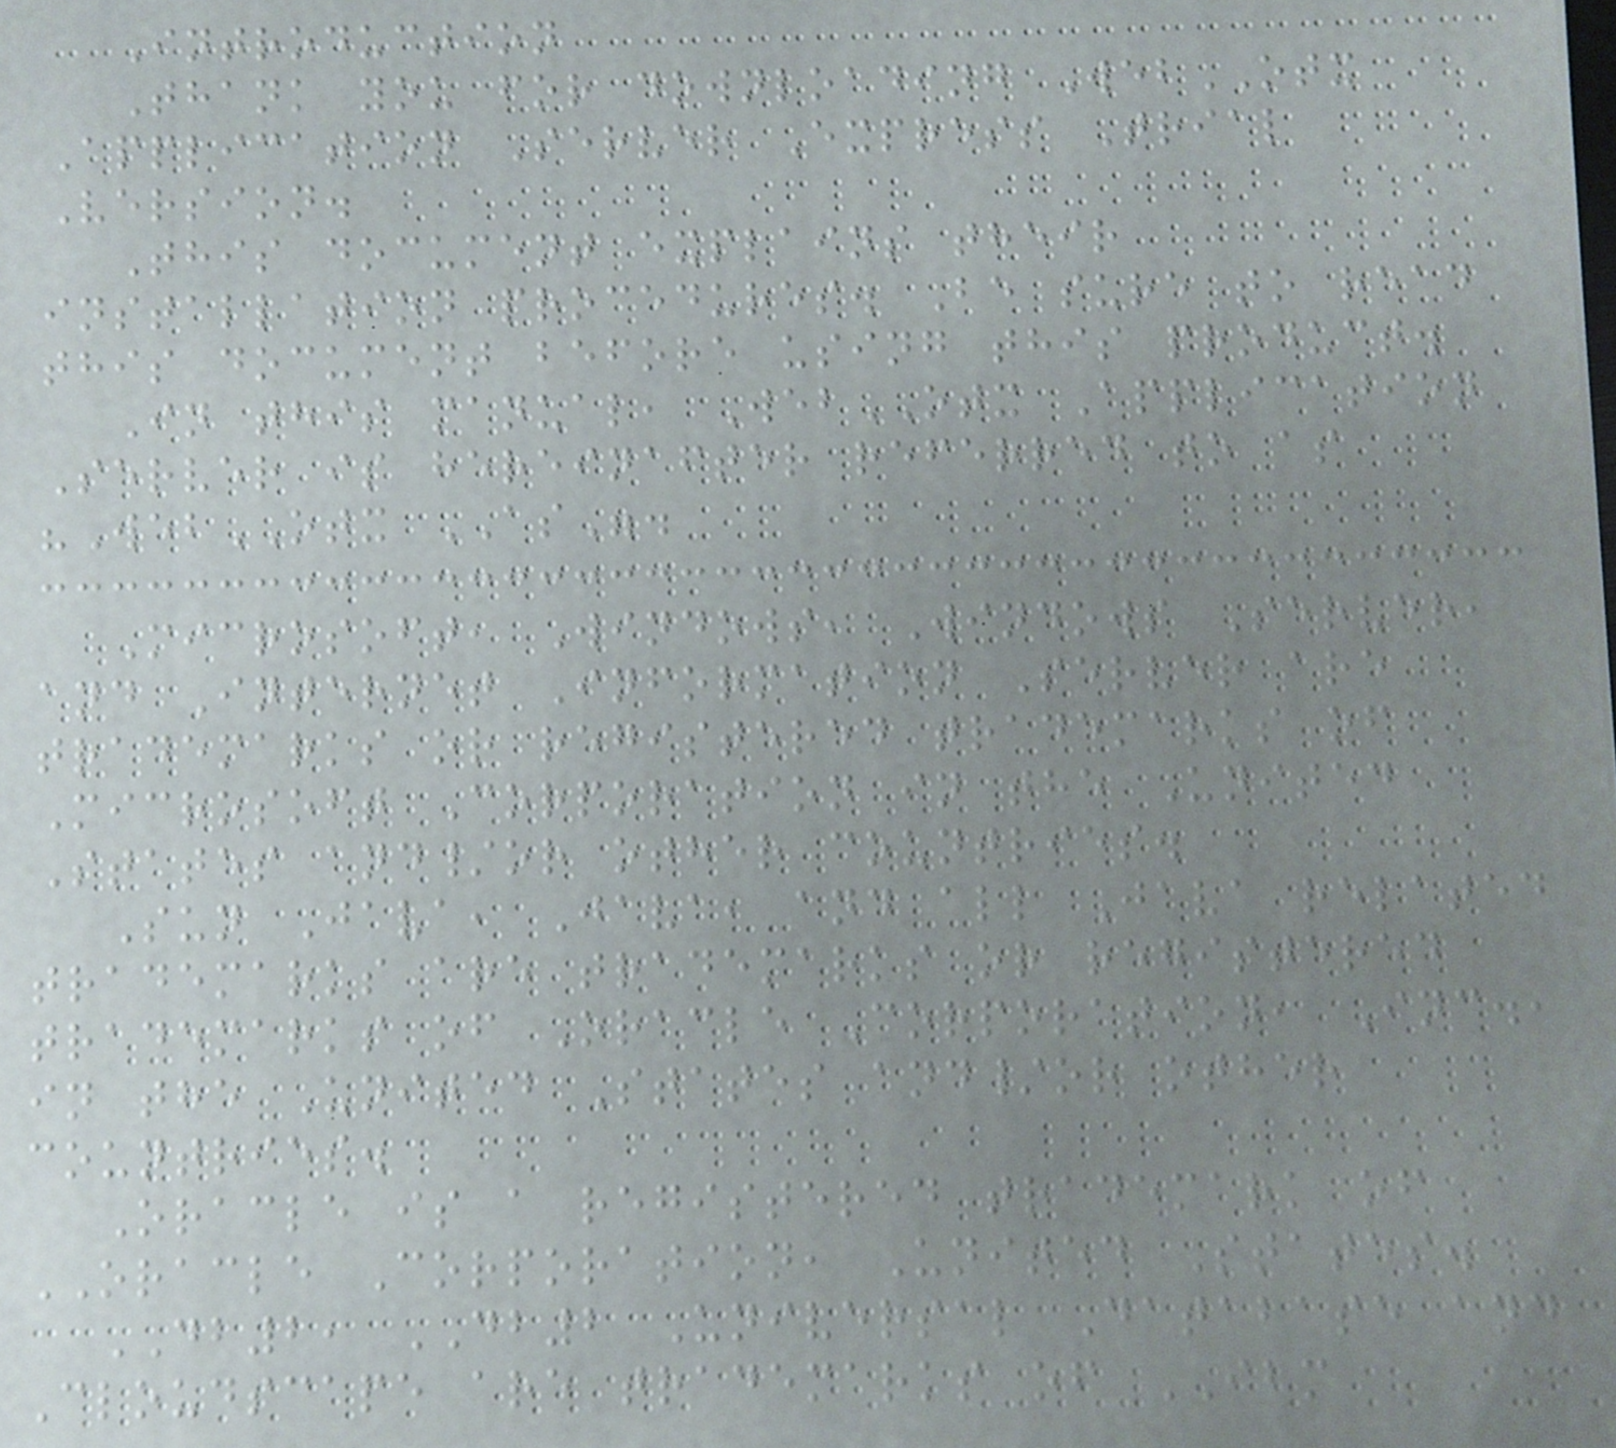Introduction
Thank you for downloading WebOTX
Application Server Express Trial
Version.
This document explains their
installation procedures. Be sure to read
this document before using this product.
In this manual, WebOTX Application
Server is hereinafter referred to as
"WebOTX AS".
Microsoft, Windows, Windows Server,
and Internet Information Server are
trademarks or registered trademarks of
Microsoft Corporation in the United
States and/or other countries.
Sun Java, Java, and all Java related
trademarks are trademarks or registered
trademarks of Oracle Corporation, Inc.,
in the United States and/or other
countries.
Oracle is a registered trademark of
ORACLE Corporation, United States.
DB2, DB2 Universal Database and
Cloudscape are trademarks of IBM
